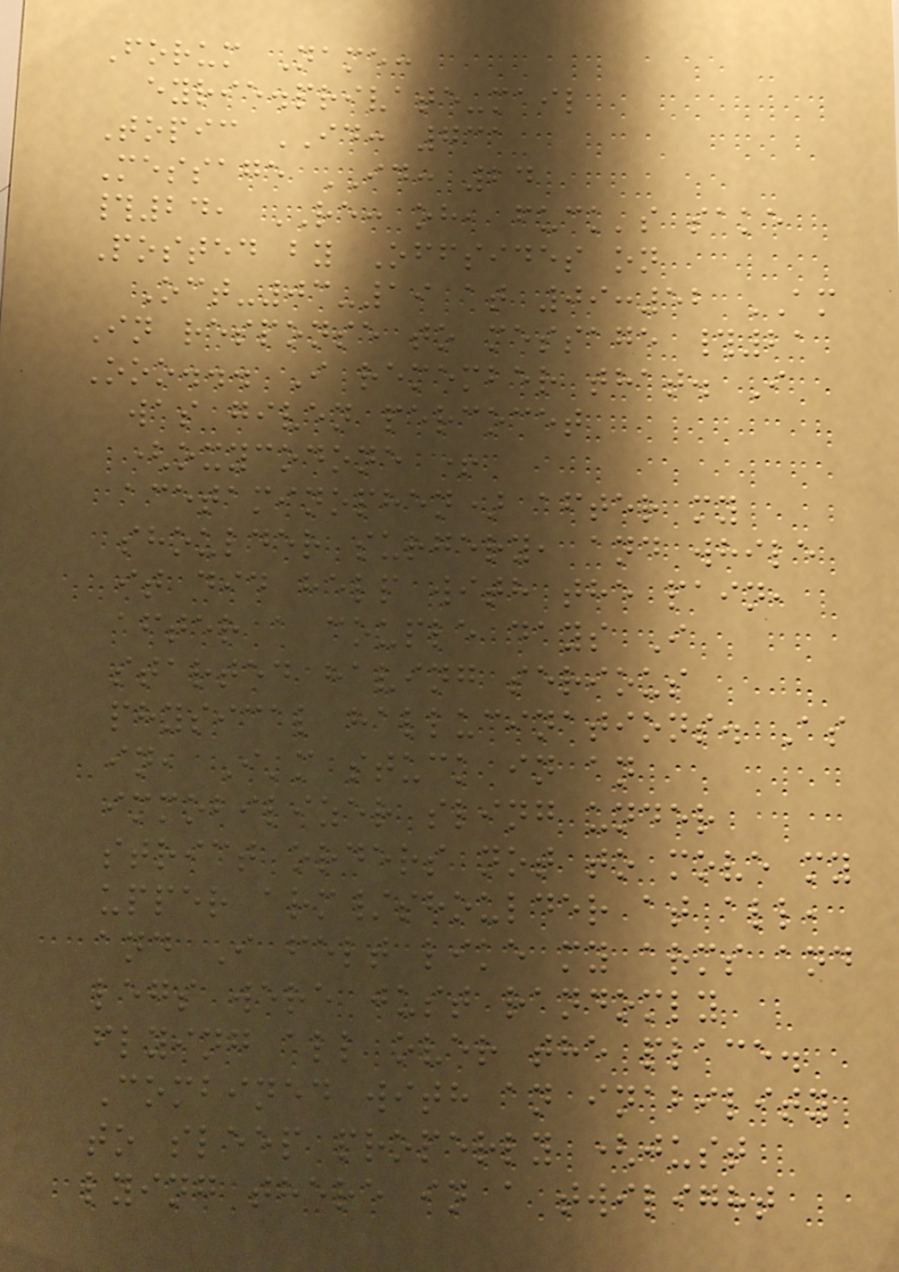Forum Name:
eyrie.private-mail
Topic ID: 731
Message ID: 24
#24, RE: oh, fuck's sake
Posted by Offsides on
Oct-03-19 at 09:52 AM
In response to message #21
Ooo... I remember that. I
was given percocet
(oxycodone +
acetaminophen) after my
shoulder surgery, and while
it did help with the pain,
after a couple days I
started having serious
physical hallucinations. As
in, I'm stuck in an
immobilizer sling under
strict orders not to move my
upper arm/shoulder at all,
and I felt like my arms and
legs were just randomly
flying all over the place.
Combined with an inability
to sleep properly (just
lying there in a twilight
